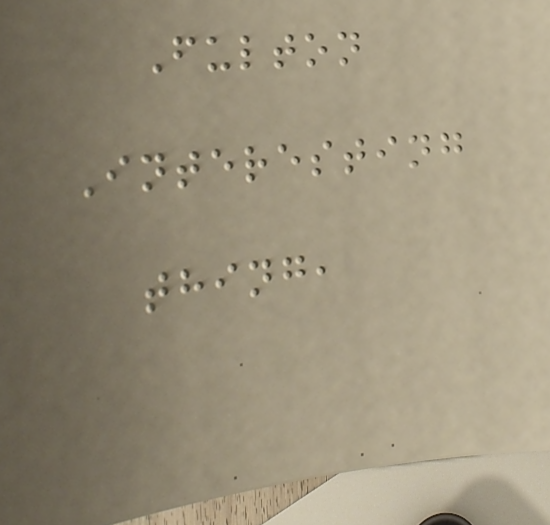Fulton
Interesting
thing,
